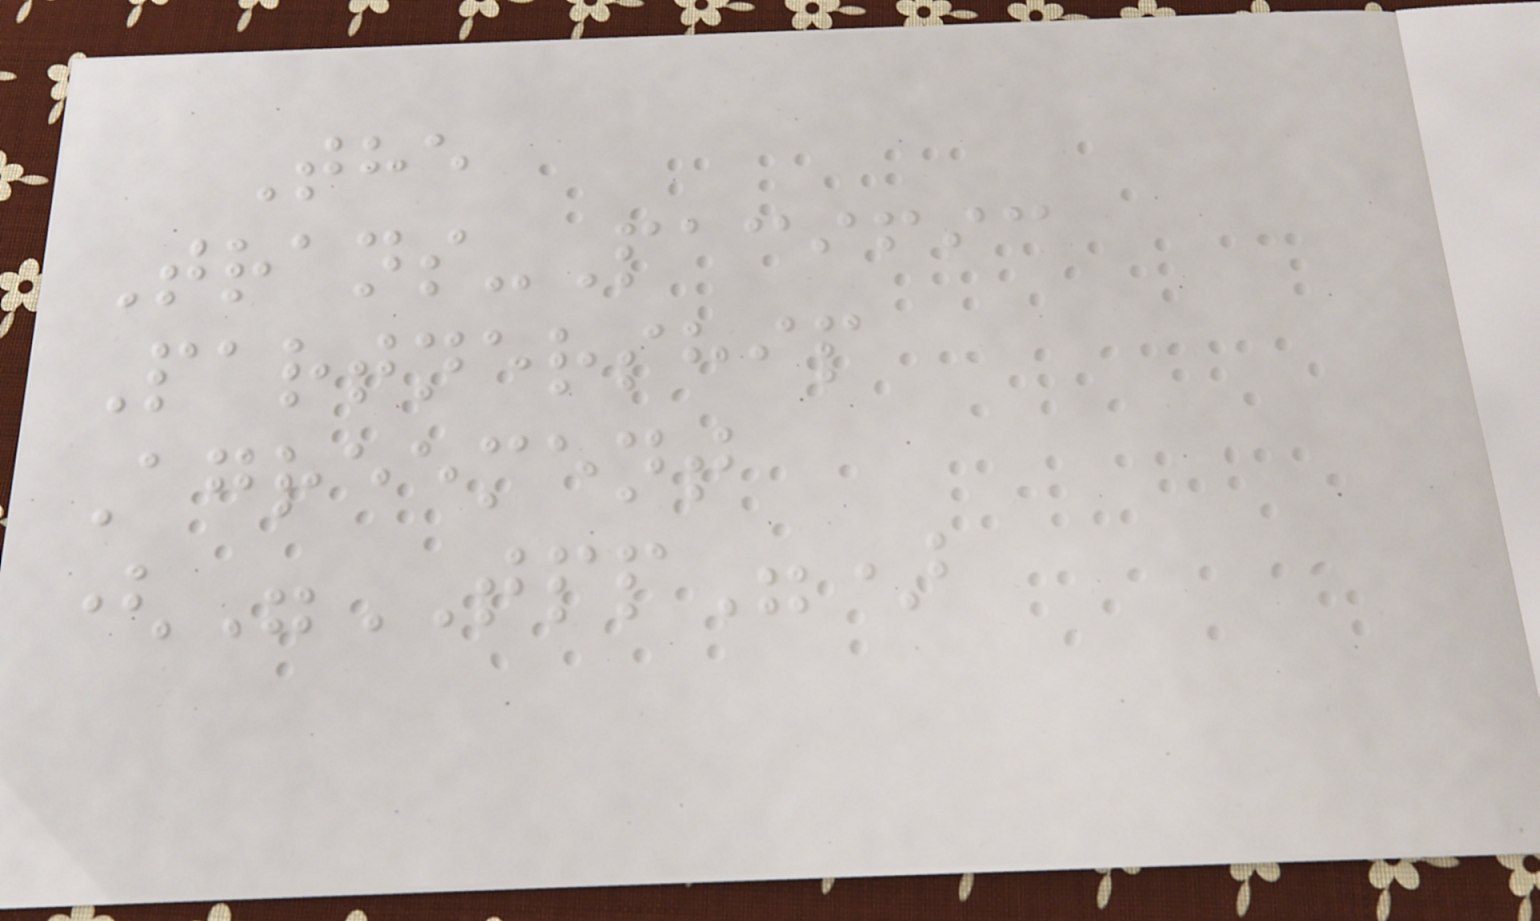The
Trans-Pacific
Partnership
Agreement
("TPP")
